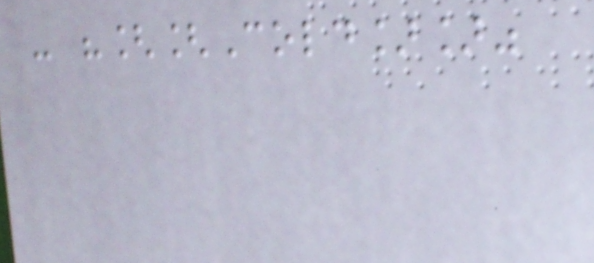- "[[Cold]]"
